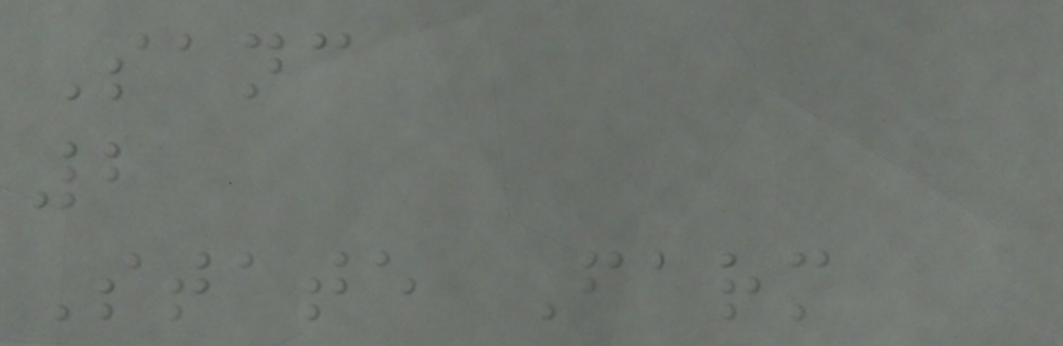Sanc
2
State Farm
